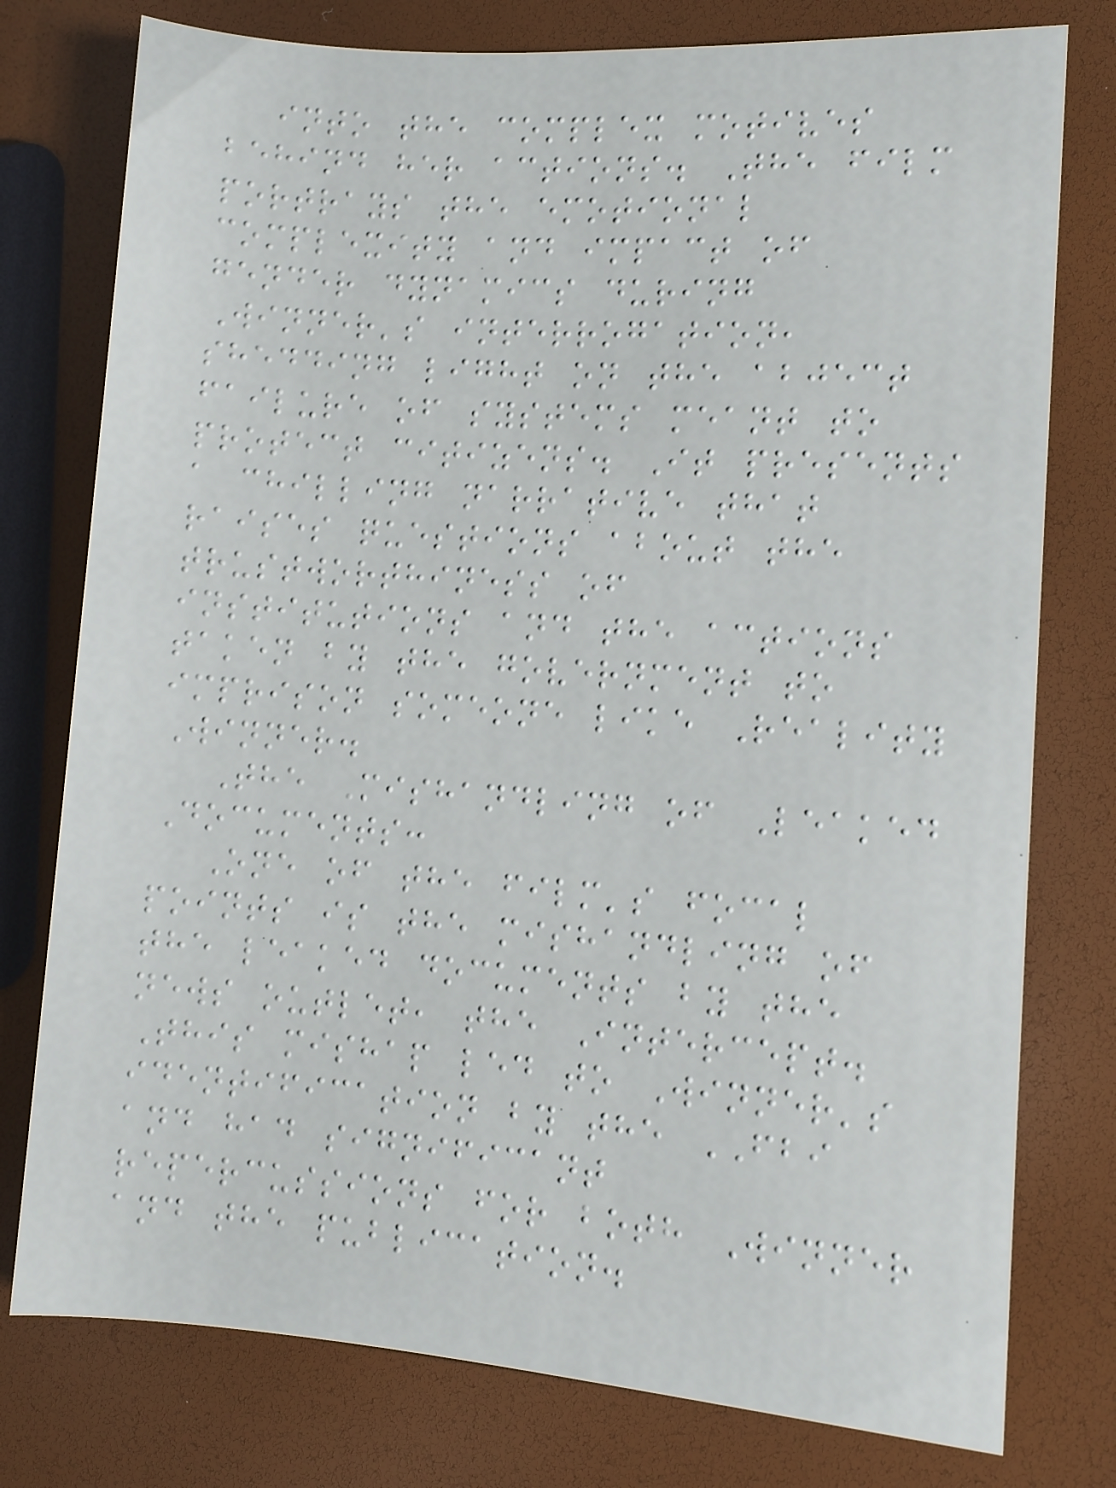into the complex motives
behind her actions. The film
portrays the emotional
complexity and impact of
gender dynamics during
Winner's interrogation,
shedding light on the abject
failure of systems meant to
protect citizens. It presents
a chilling narrative that
raises questions about the
trustworthiness of
institutions and the actions
taken by the government to
imprison someone like Reality
Winner.
The Mishandling of Leaked
Documents:
One of the film's focal
points is the mishandling of
the leaked documents by the
news outlet, the Intercept.
This mishap led to Winner's
identification by the FBI
and had significant
repercussions for both Winner
and the publication.
